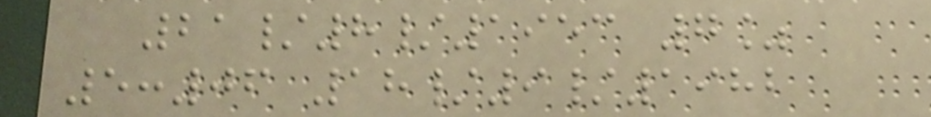21/8/1953 7%
5:06 18/9/1982
